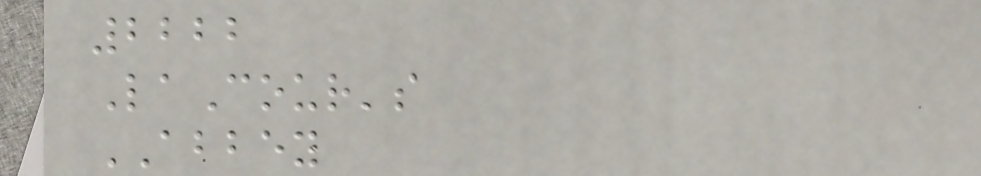2222
LaCour's
ABBEY
